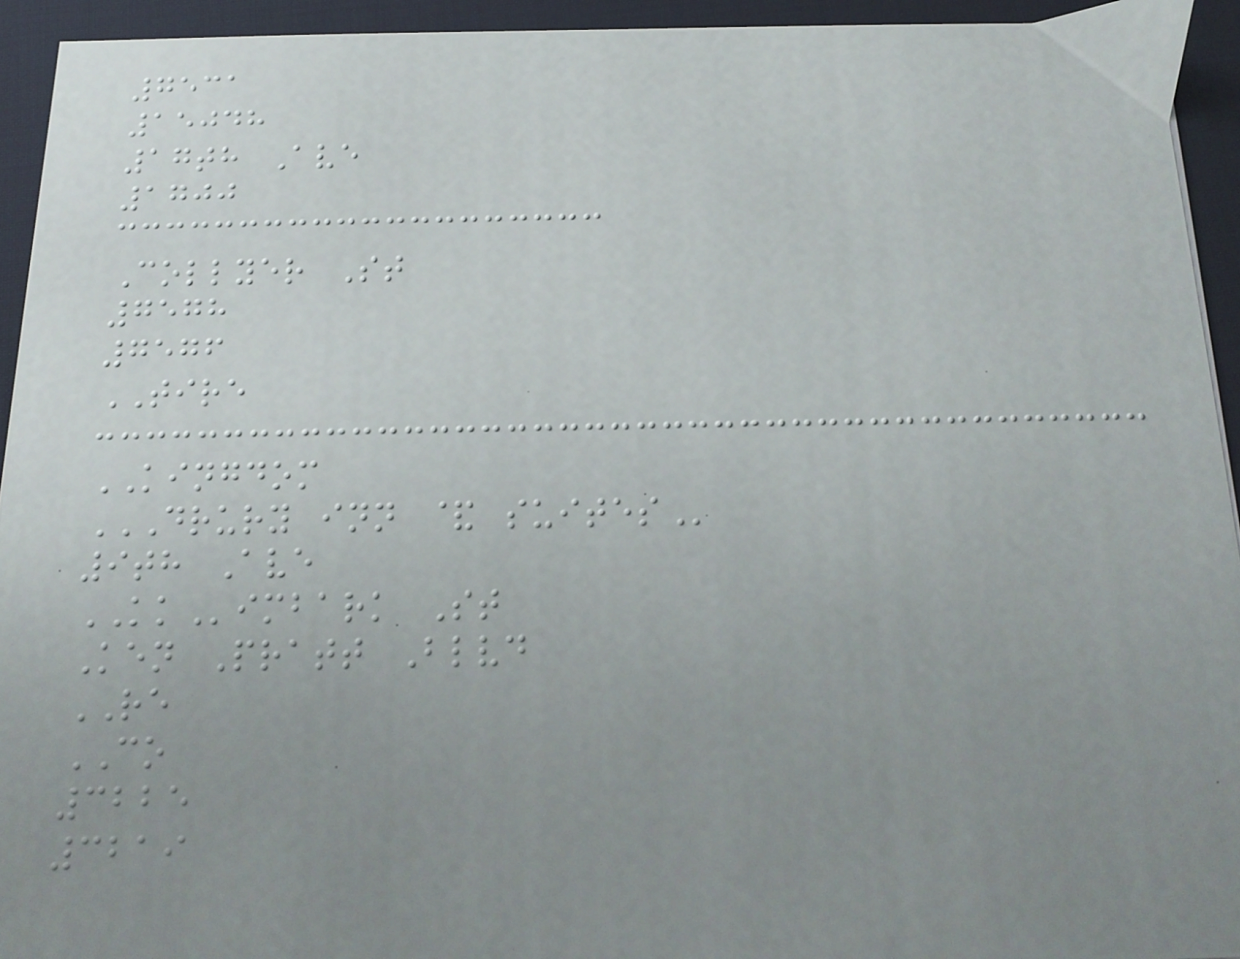7531
15048
17th Ave
1700
Collyer St
7578
7576
TIRE
KINGDOM
DRURY INN & SUITES
9th Ave
KKimbark St
Ken Pratt Blvd
RE
CO
3225
3219
